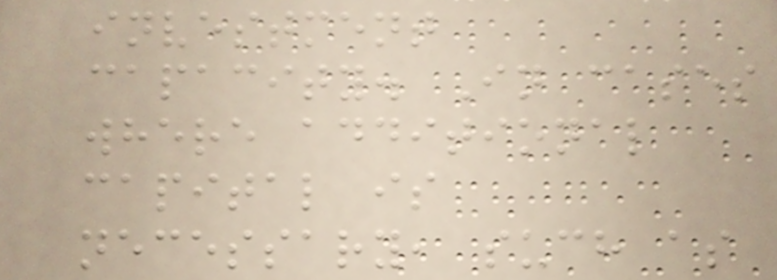investment
capacity. In cases
where additional
capital is
necessary, such as
